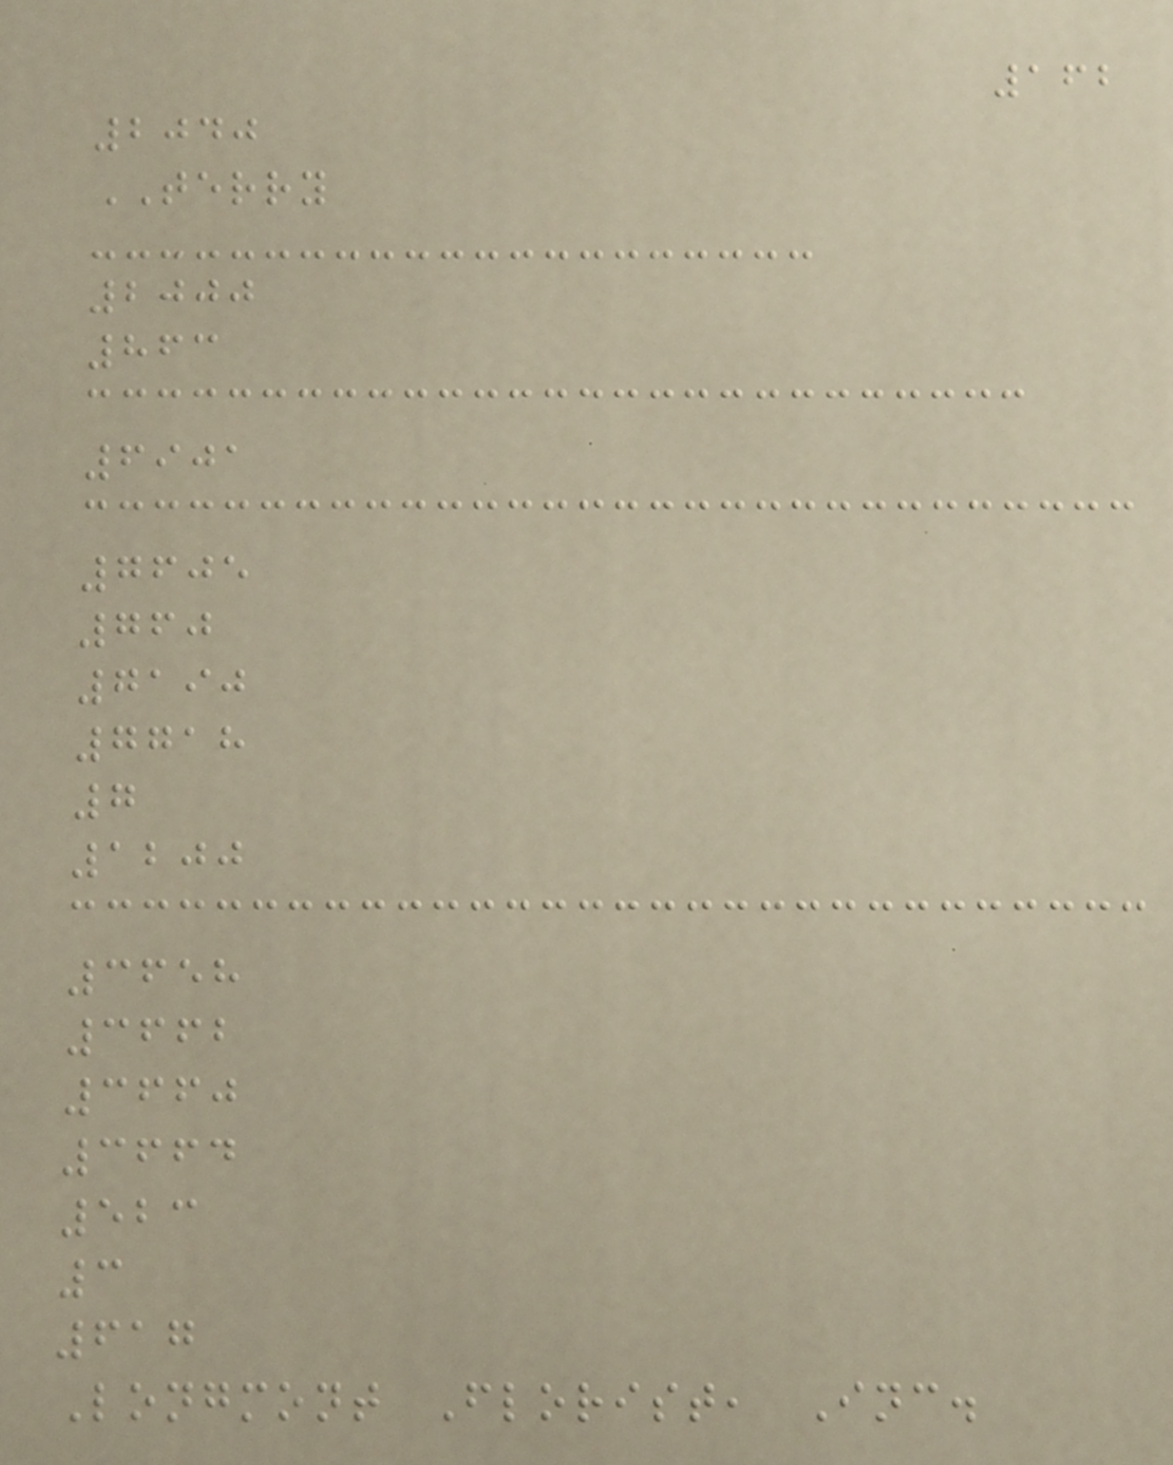162
2040
TERRY
2000
863
6901
7605
760
7190
7718
7
1200
3658
3662
3660
3664
523
3
617
Longmont Florist, Inc.
